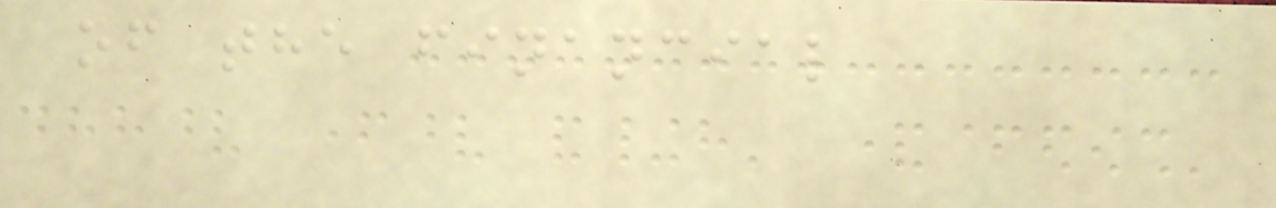of the financial
